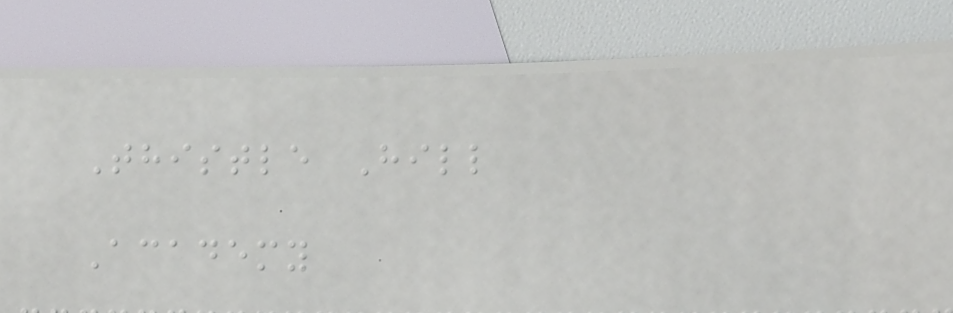Thistle Hill
Academy
